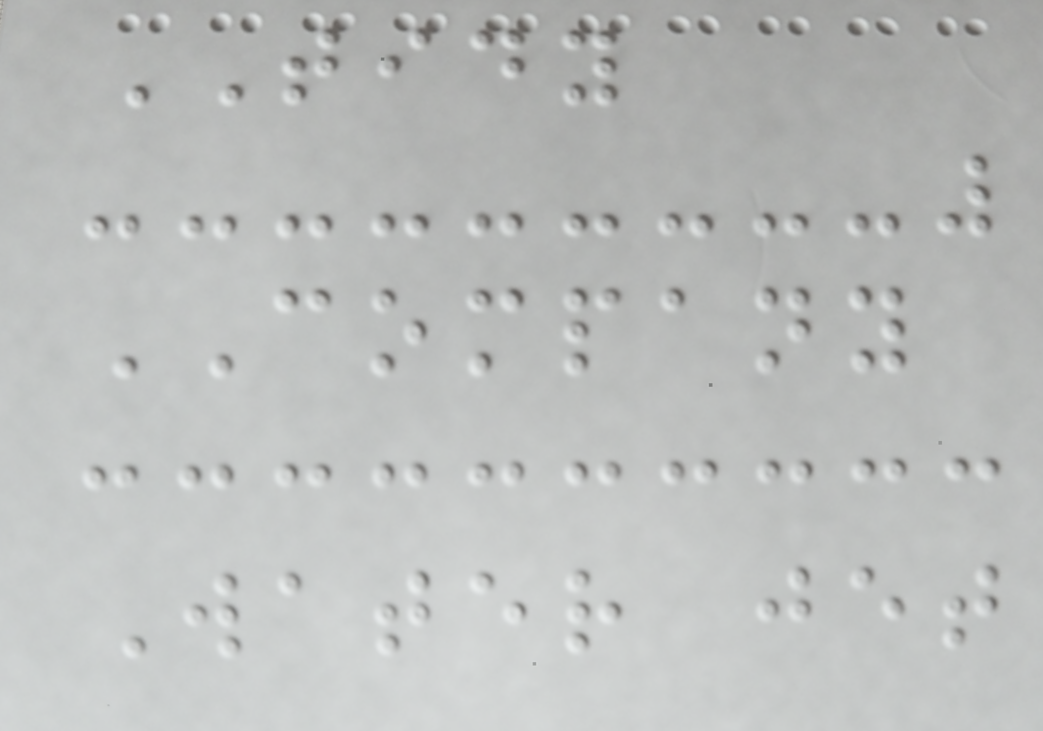TIDY
COMPANY
Water jet
